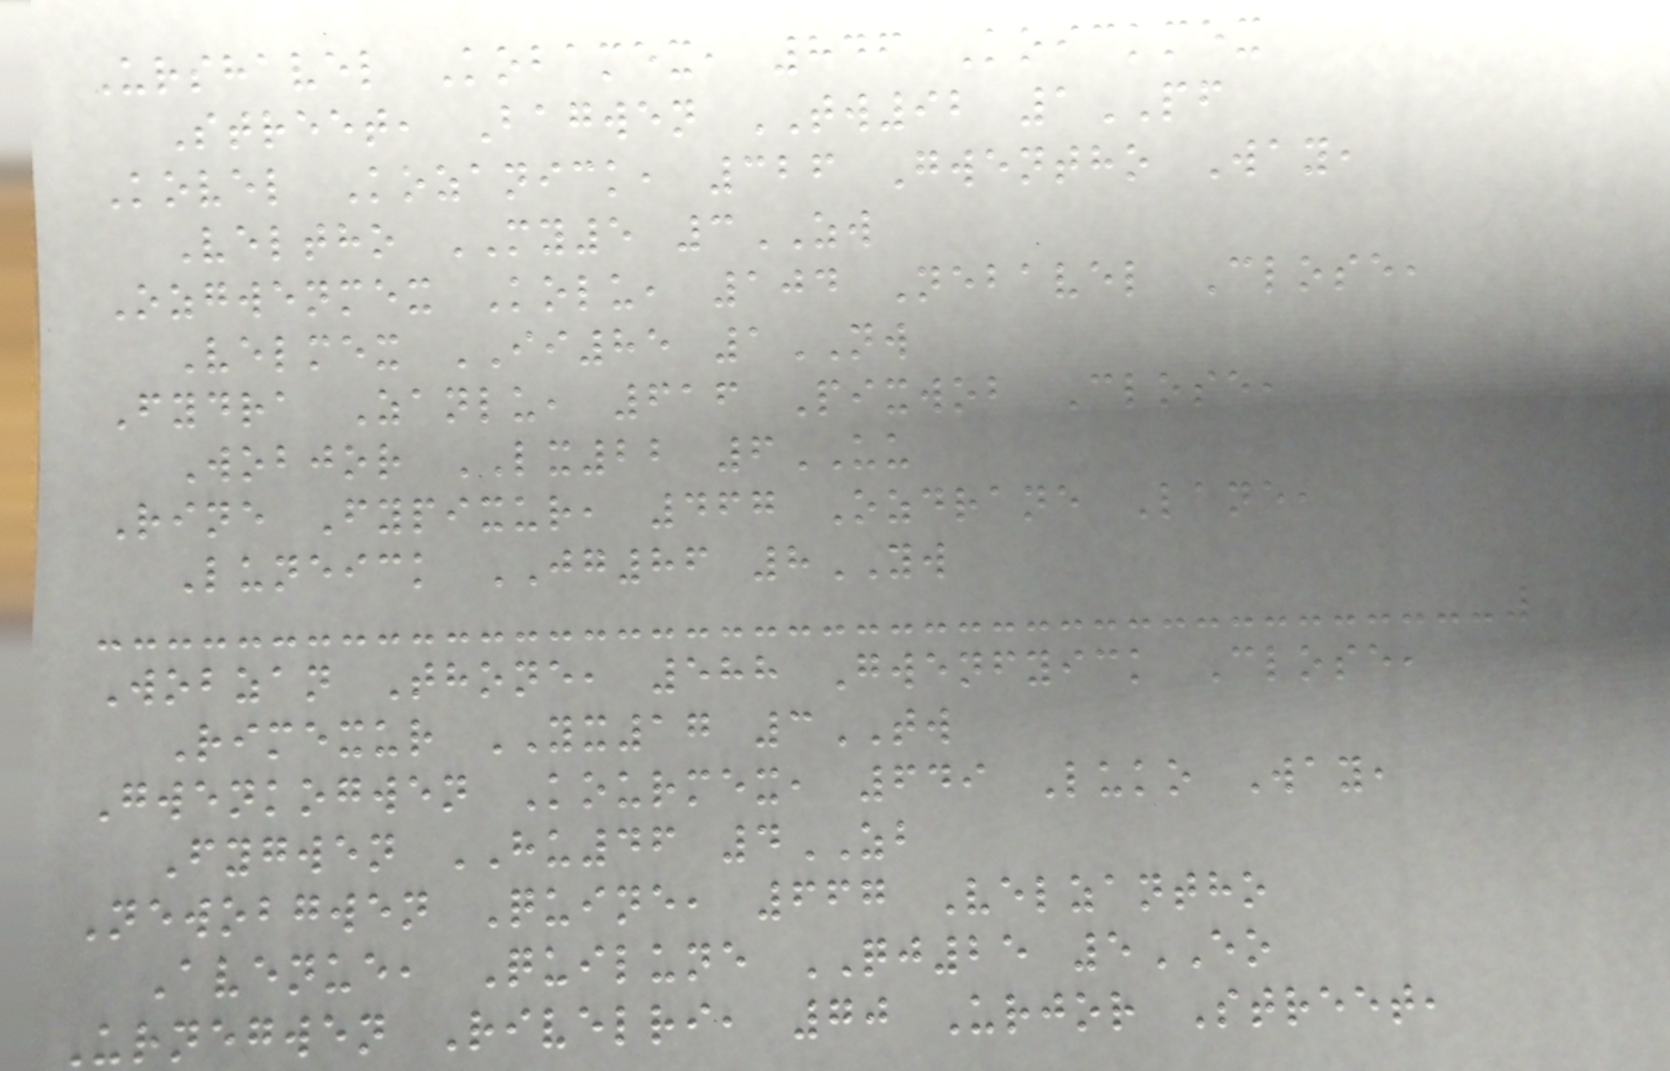Urshavel Kobamex, 846 Koickmex
Street, Bagwen TW92 1PF
Kovel Kozanick, 326 Gwentho Way,
Veltho MY5 3ZW
Ozgwenmex Kolu, 104 Nebavel Close,
Velmex II85 1NW
Fydra Zanlu, 616 Pixwob Close,
Wobjor LX22 6UU
Rine Fypixur, 467 Ozdrane Lane,
Luneick JG86 8YW
Wobzan Thone, 588 Gwenfyick Close,
Rimexur YX17 3TW
Gwenkogwen Kourmex, 649 Luko Way,
Fygwen HU46 4ZB
Newobgwen Quine, 667 Velzantho
Avenue, Quilune QJ25 5EO
Urnegwen Rivelri, 70 Urjor Street,
